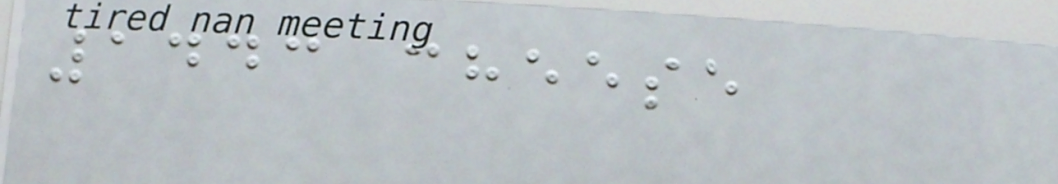1443 cheese
